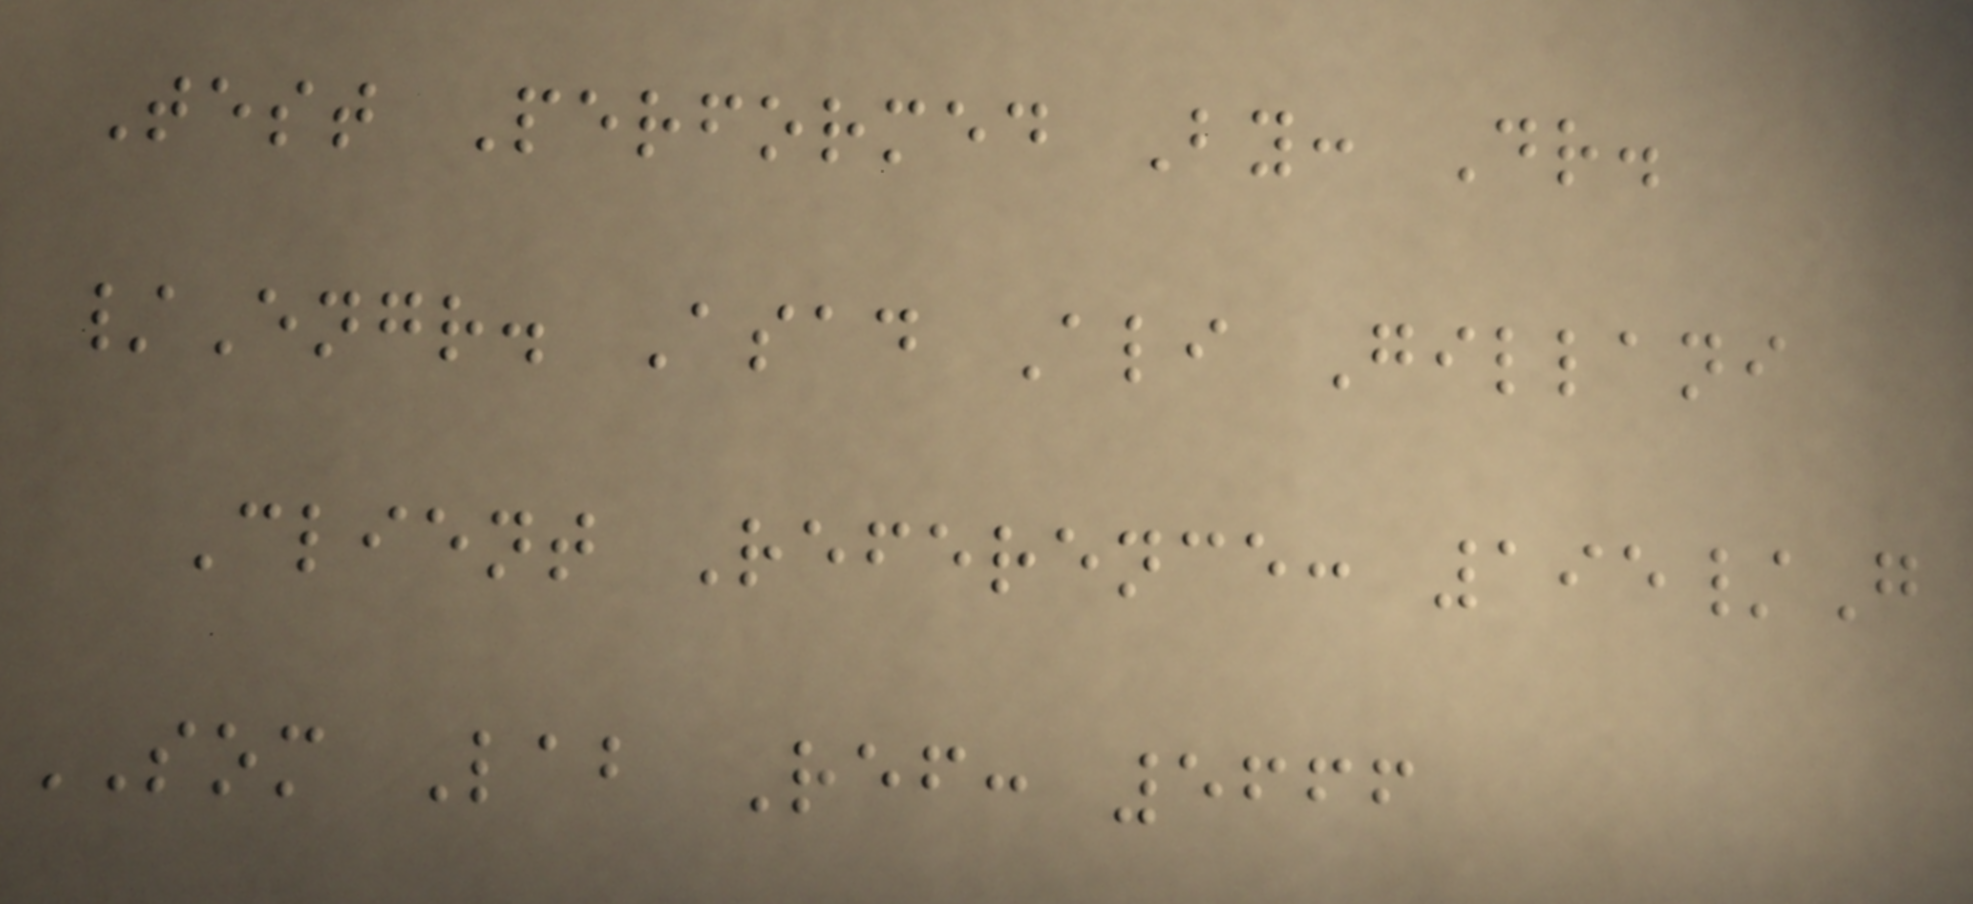Test Performed By: Dr.
/Engr. Asad Ali Gillani
Client Reference: 195/G
SOM Lab Ref: 5666
